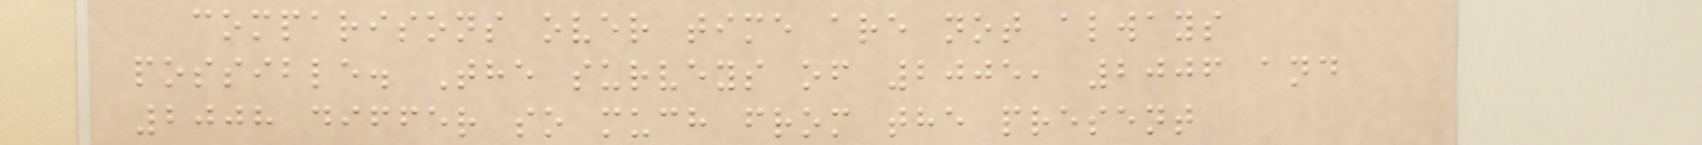comparisons over time are not always
possible. The surveys of 2005, 2006 and
2008 differ so much from the present
